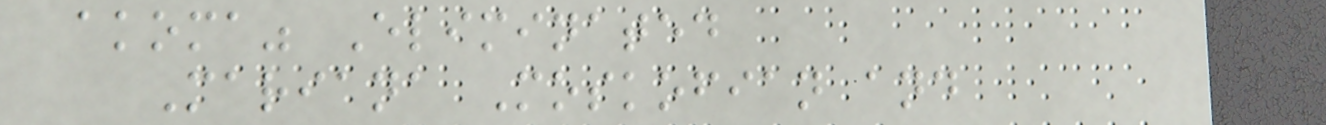akoma" Eliminated
Mariana Moskofian and
